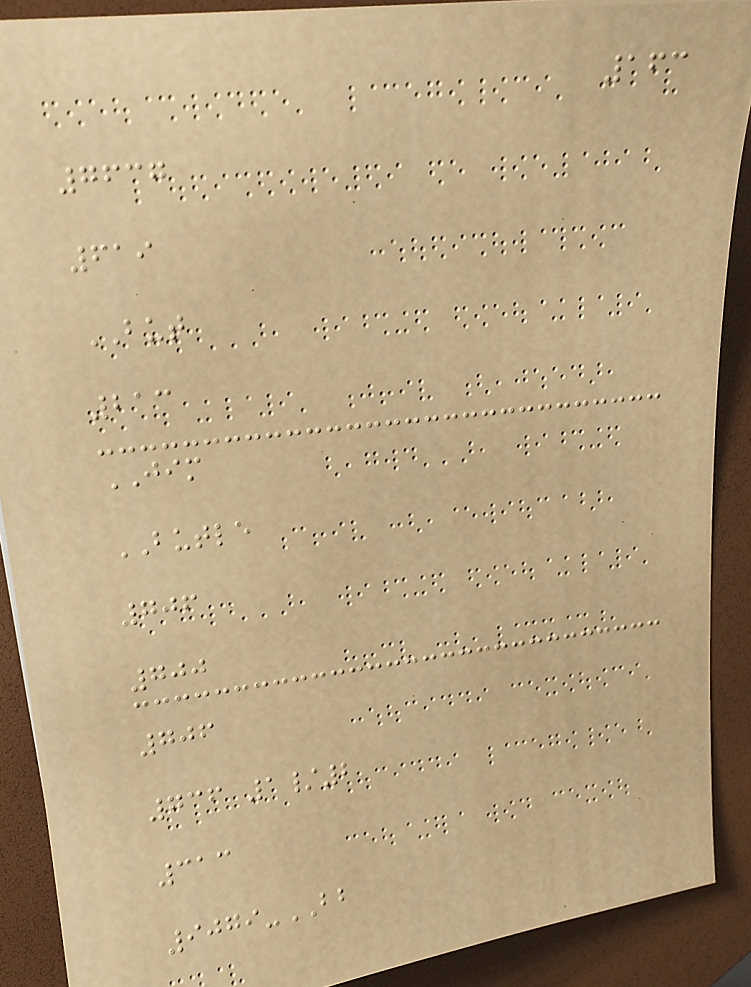163
7637
619
BUT
213
JIM
BUTLE
706
700
706
736 1/2
313
9079-BB
